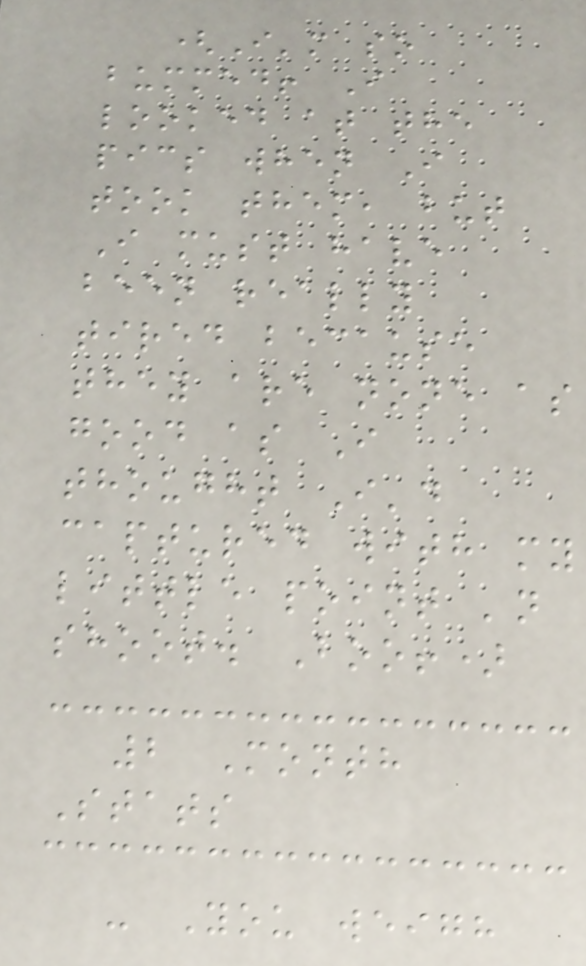(I'm so
bummed! I
looked at the
pics when I
took them, but
I must have
been really
tired because
they are none as
good as I
thought I'd
captured with my
little point 'n
shoot. Boo!)
2 Month
Stats
- You weigh
